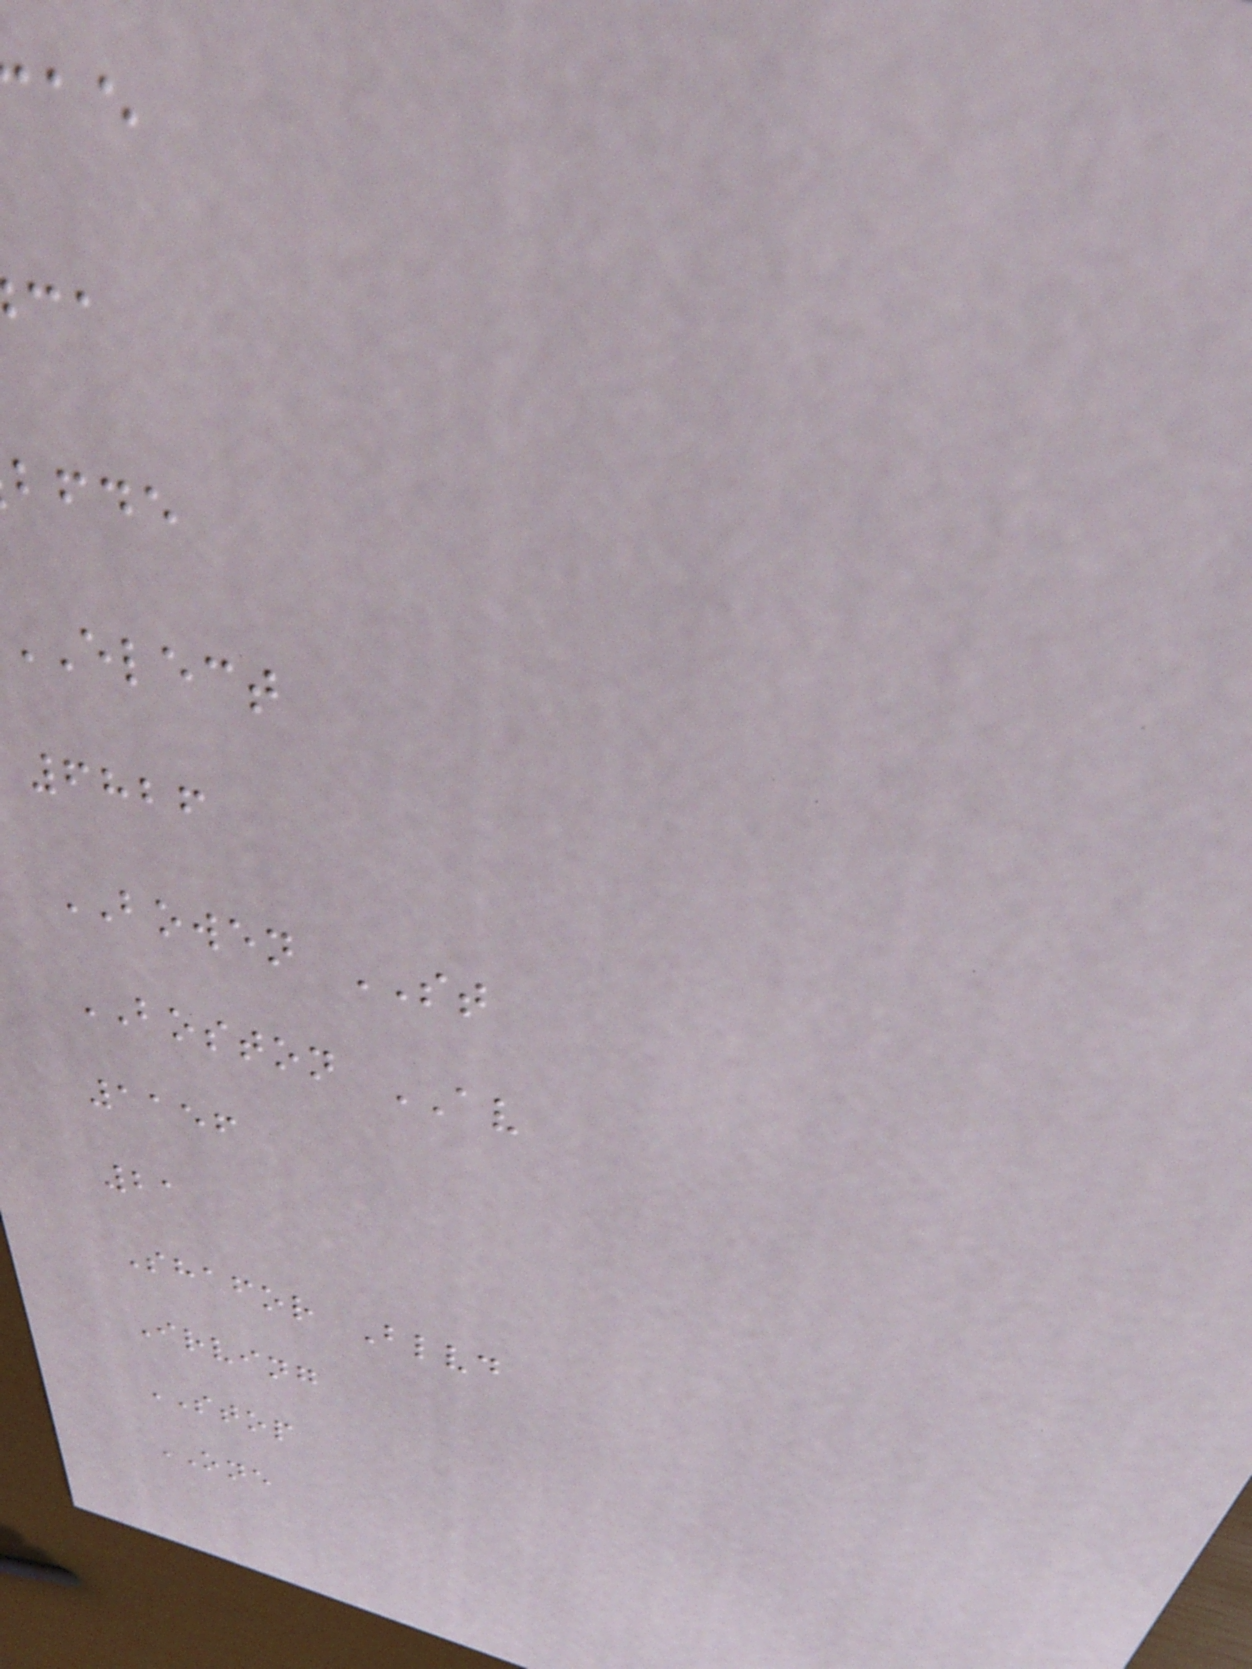bfde
elect
6826
BOWEN ST
BOSTON AV
1156
21
Shafor Blvd
Irving
STOP
ONE
